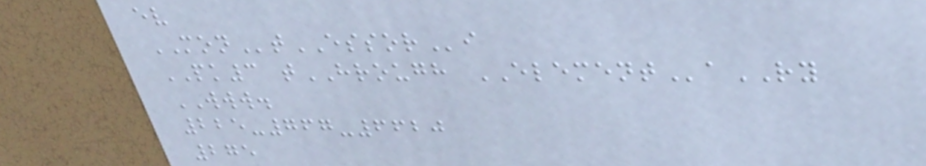ev
MONtESSORi
PK3 tHROUGH ELEMENTaRY
WWW.
225-767-6620
275
